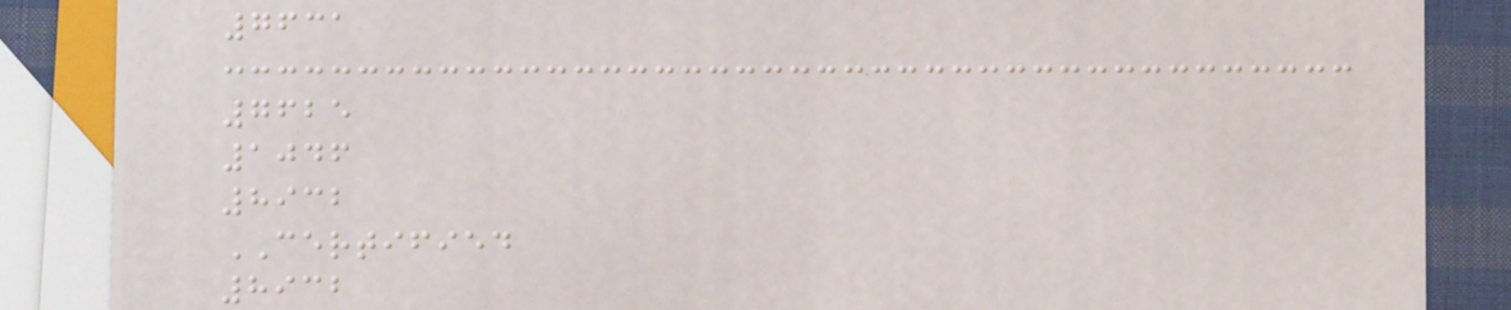7631
7625
1046
8932
CERTIFIED
8932
